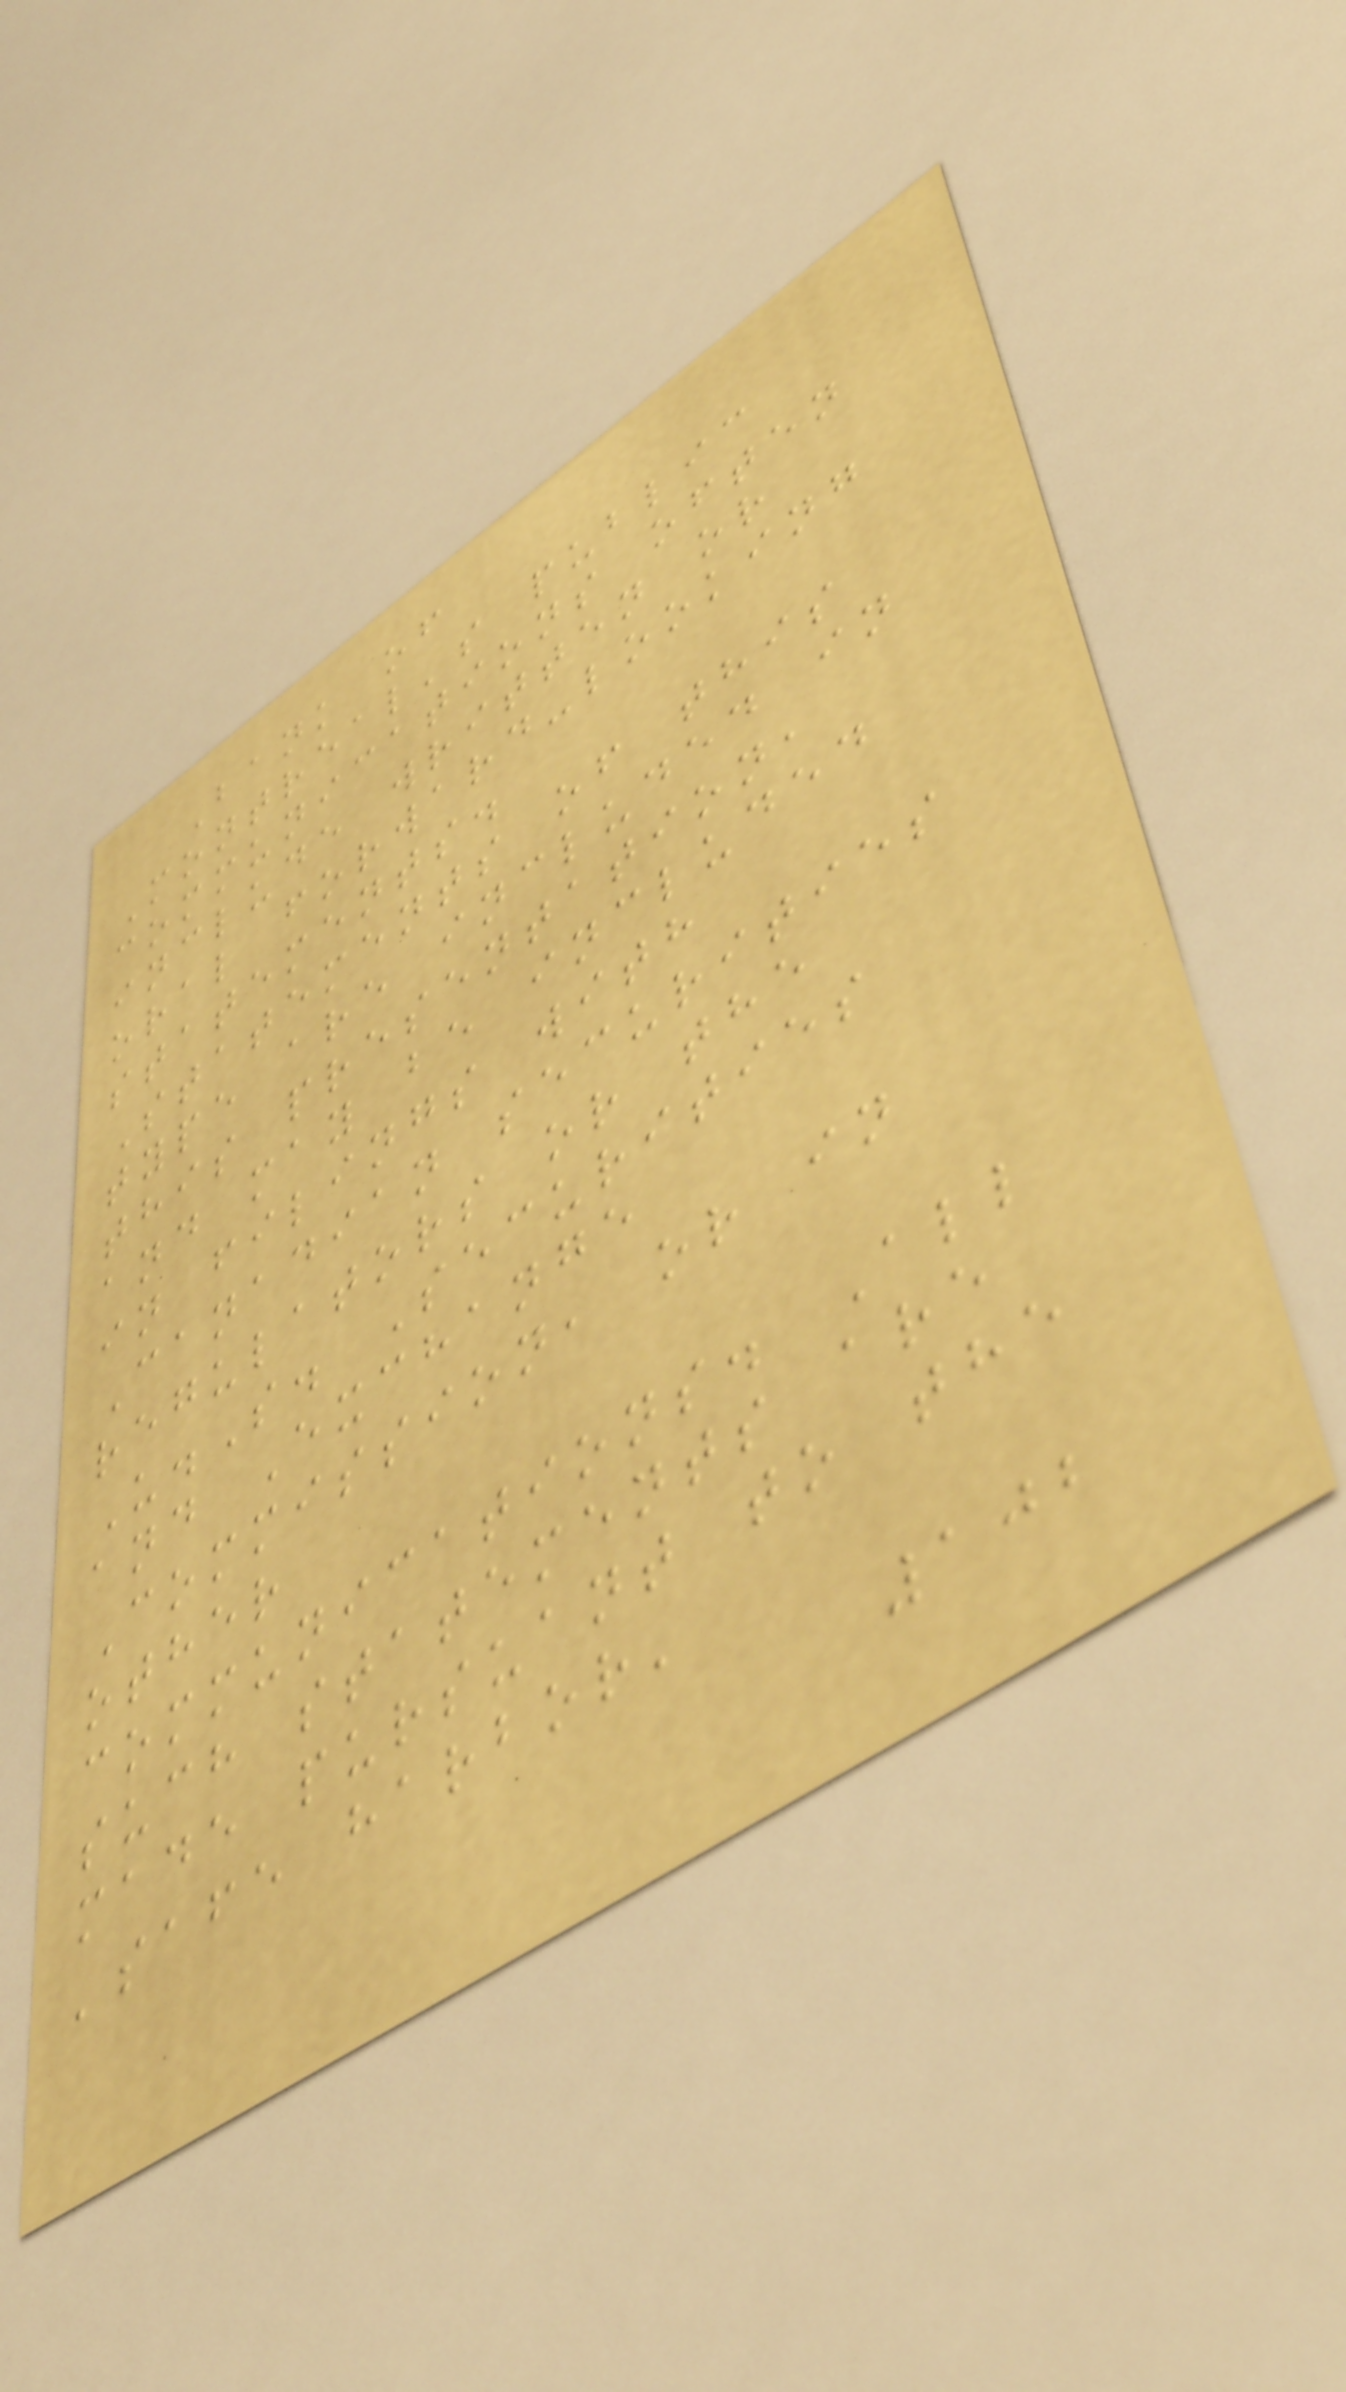Bank of
Montreal's public
communications often
include written or
oral forward-looking
statements.
Statements of this
type are included in
this presentation,
and may be included
in filings with
Canadian securities
regulators or the
U.S. Securities
and Exchange
Commission, or in
other
communications. All
such statements are
made pursuant to the
'safe harbor'
102
